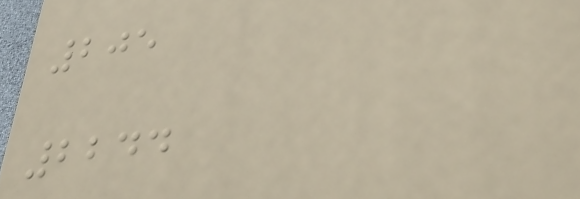205
2244
